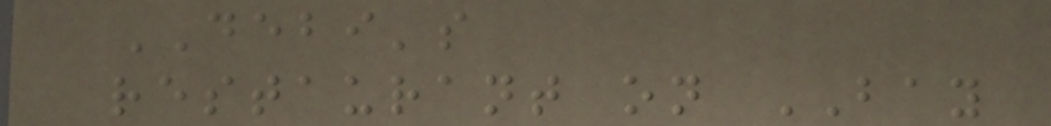DEBI's
restaurant on BAY
